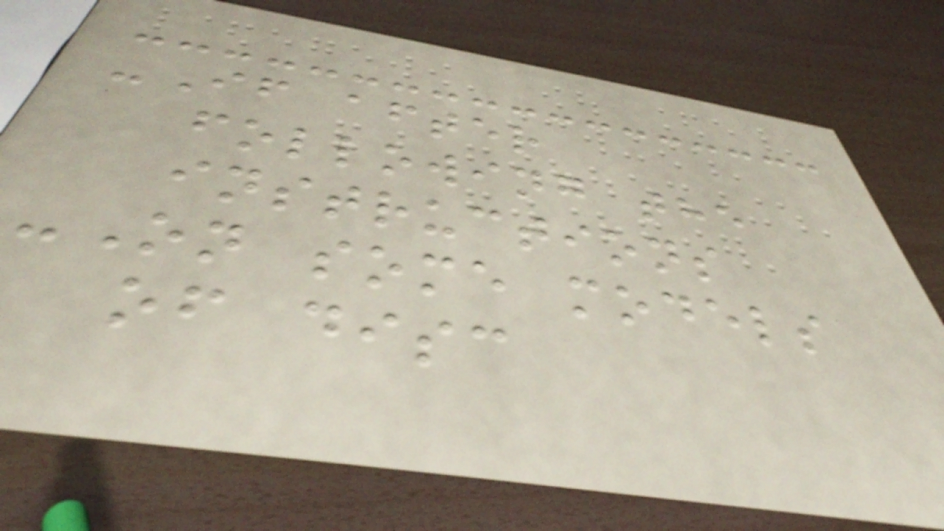-If after
following the
instructions
-On some models
of disc
